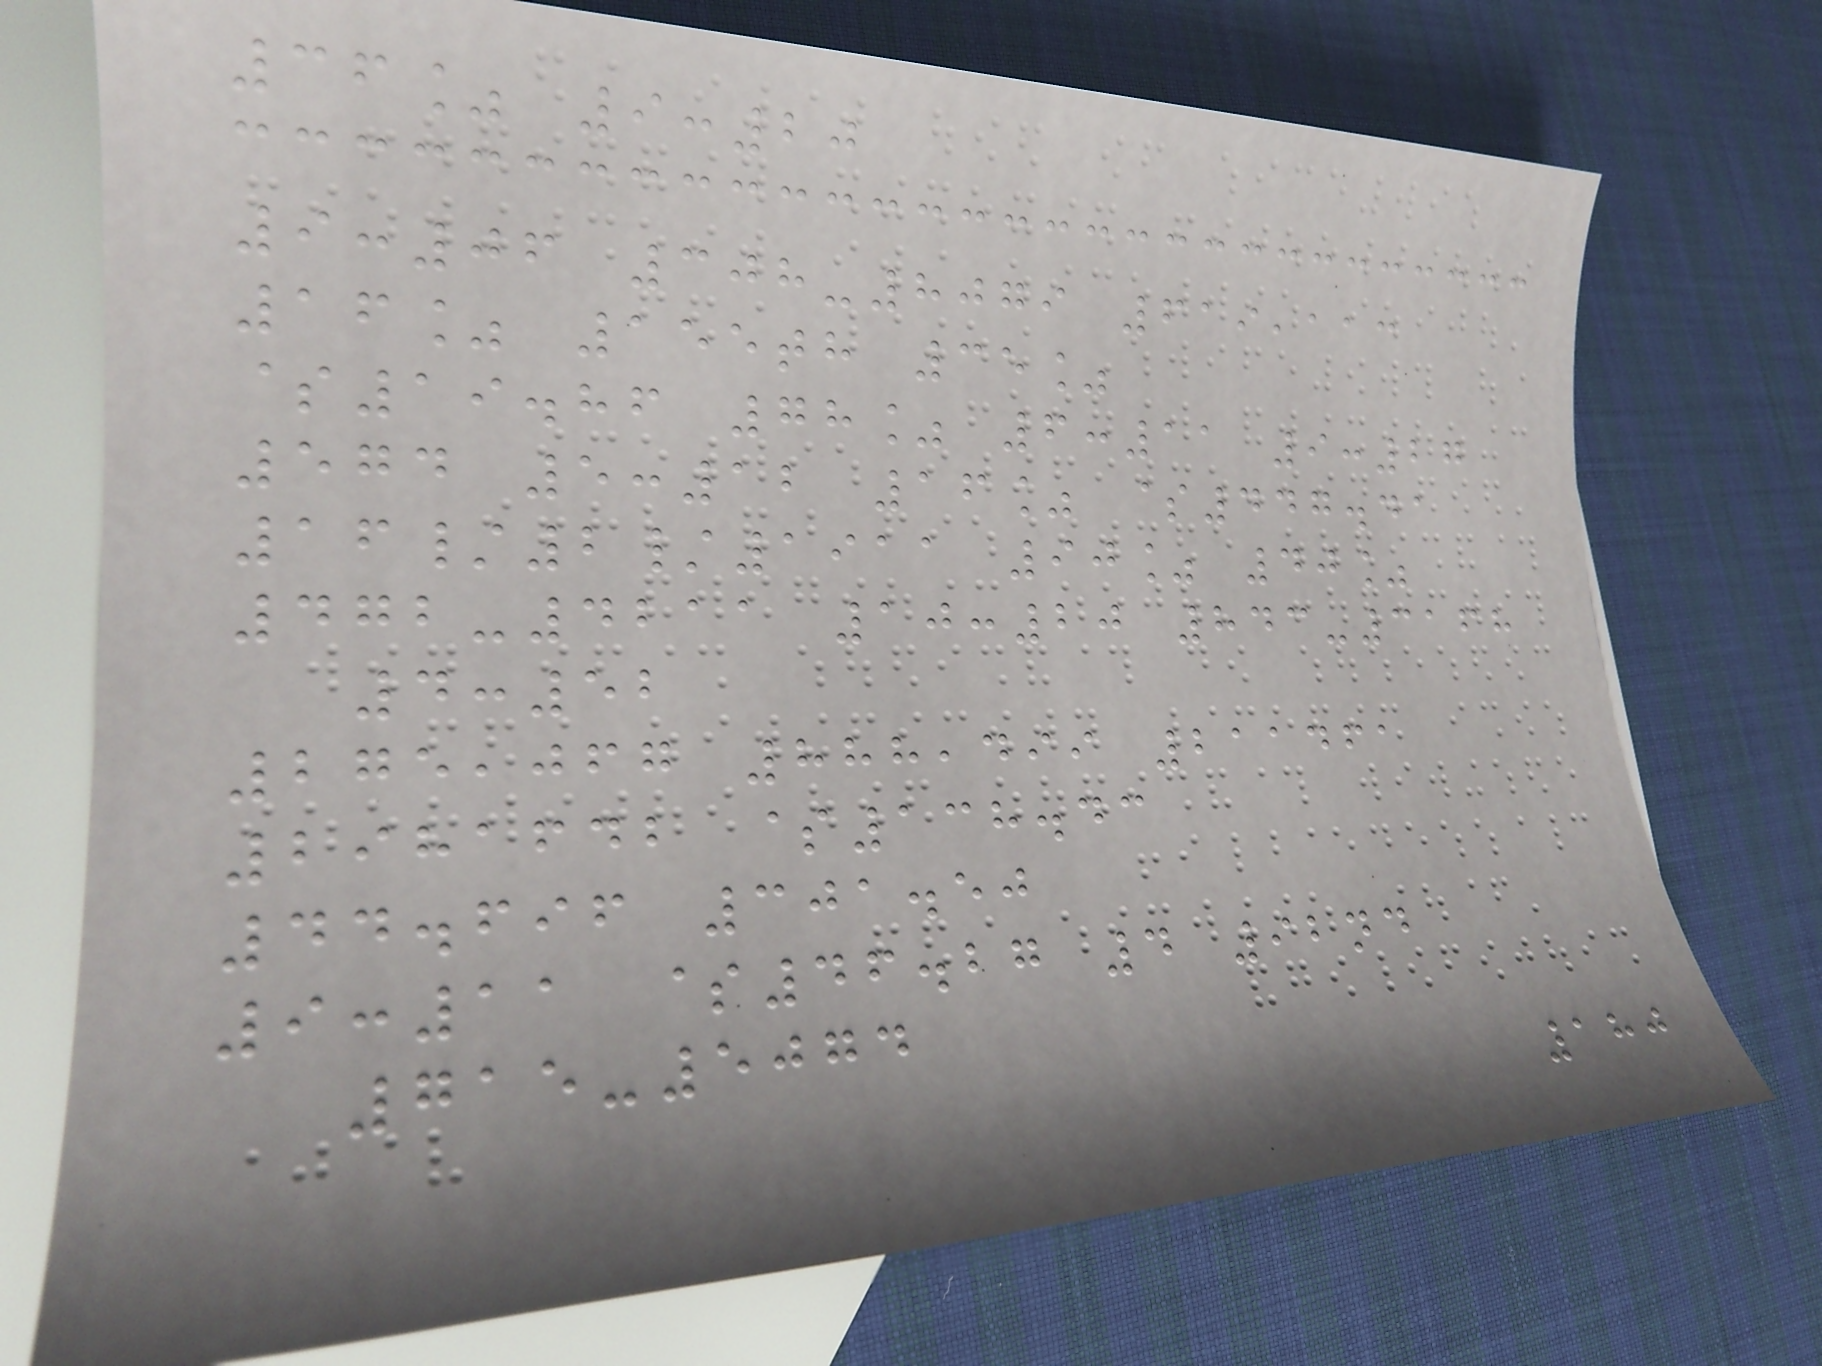36% 9:20
9:06 308-8079 619,113
16% 155th 35%
$19.86 78% 6:11 9:27
574 5:12 16% $447.41
16/2/1911 90% 40%
472-4211 10:20 843-3168
4:52
275,067 888,499 211461
2981642 $138.43
44.696 301.50
9:11 $46.27 4 92nd
715-5074
180
